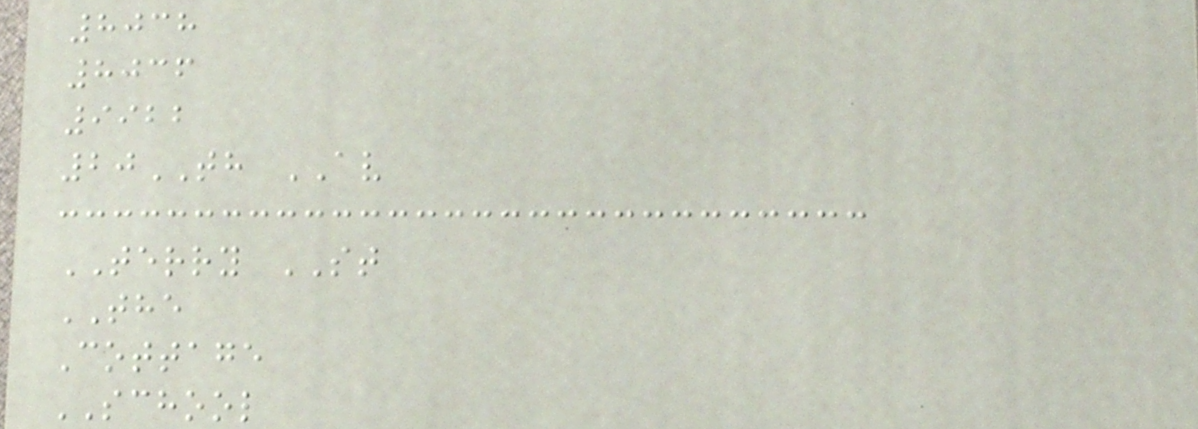8038
8036
9922
20TH AV
TERRY ST
THE
Cottage
SCHOOL
